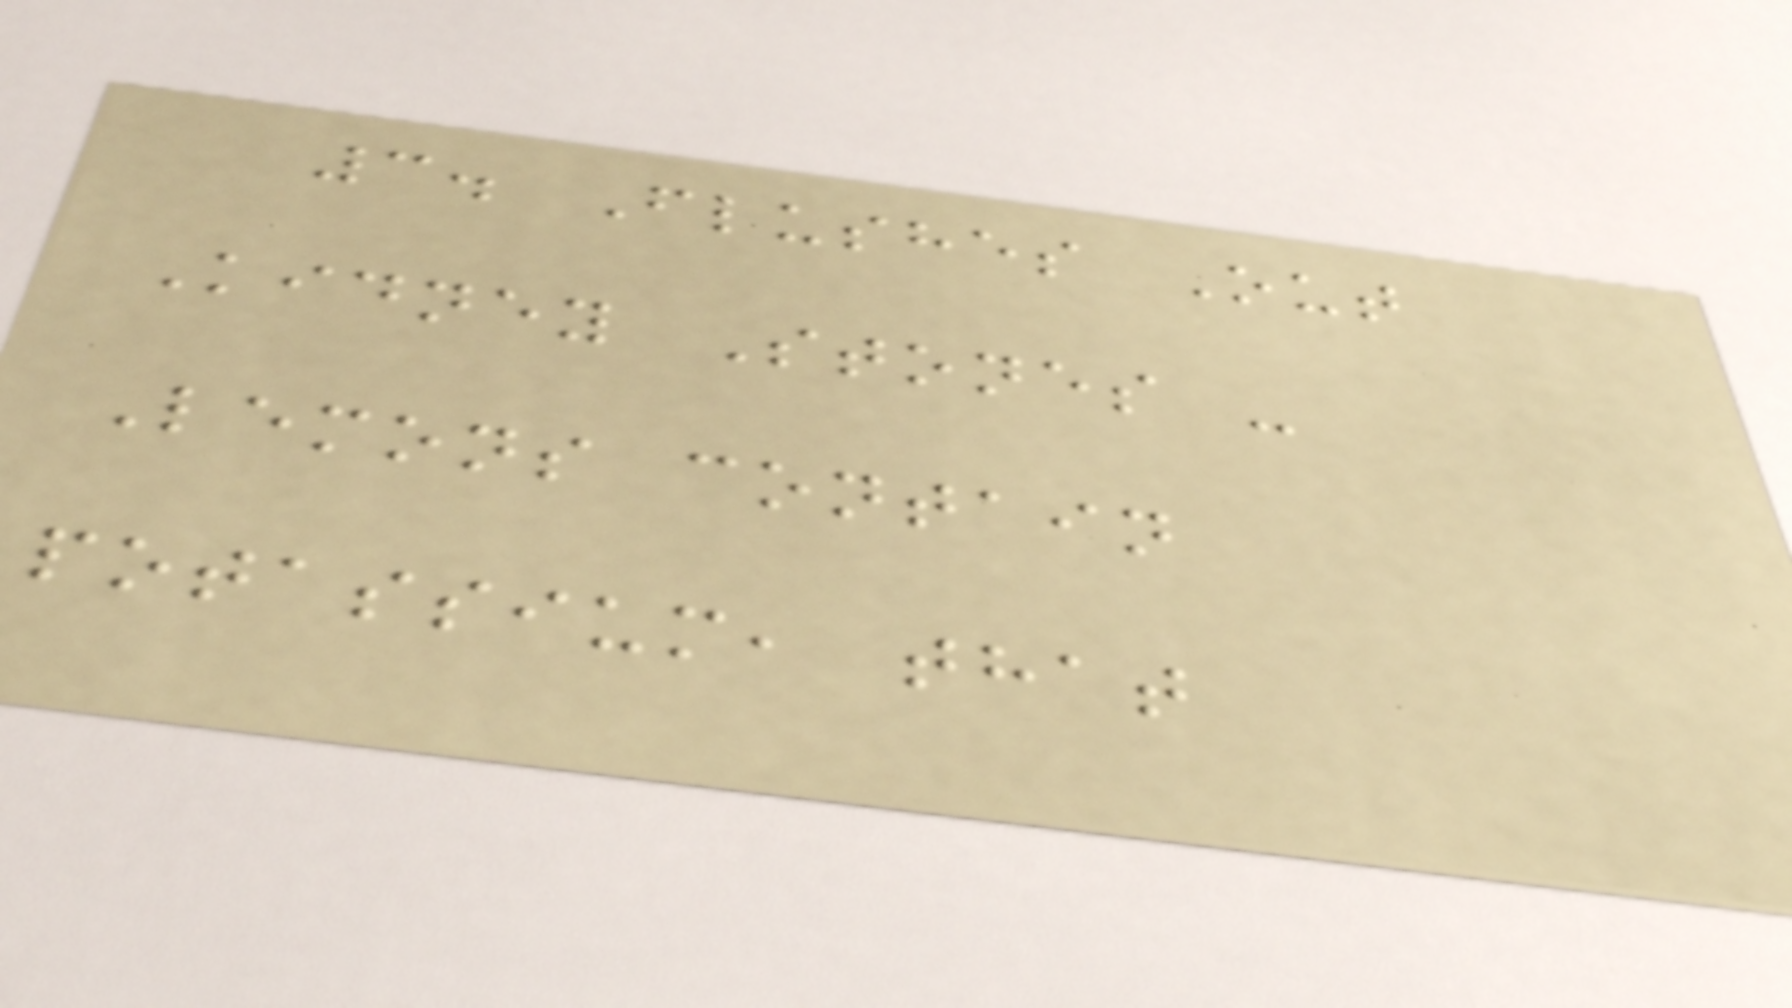3. Flushes Out
Kidney Stones -
Lemons contain
potassium, that
